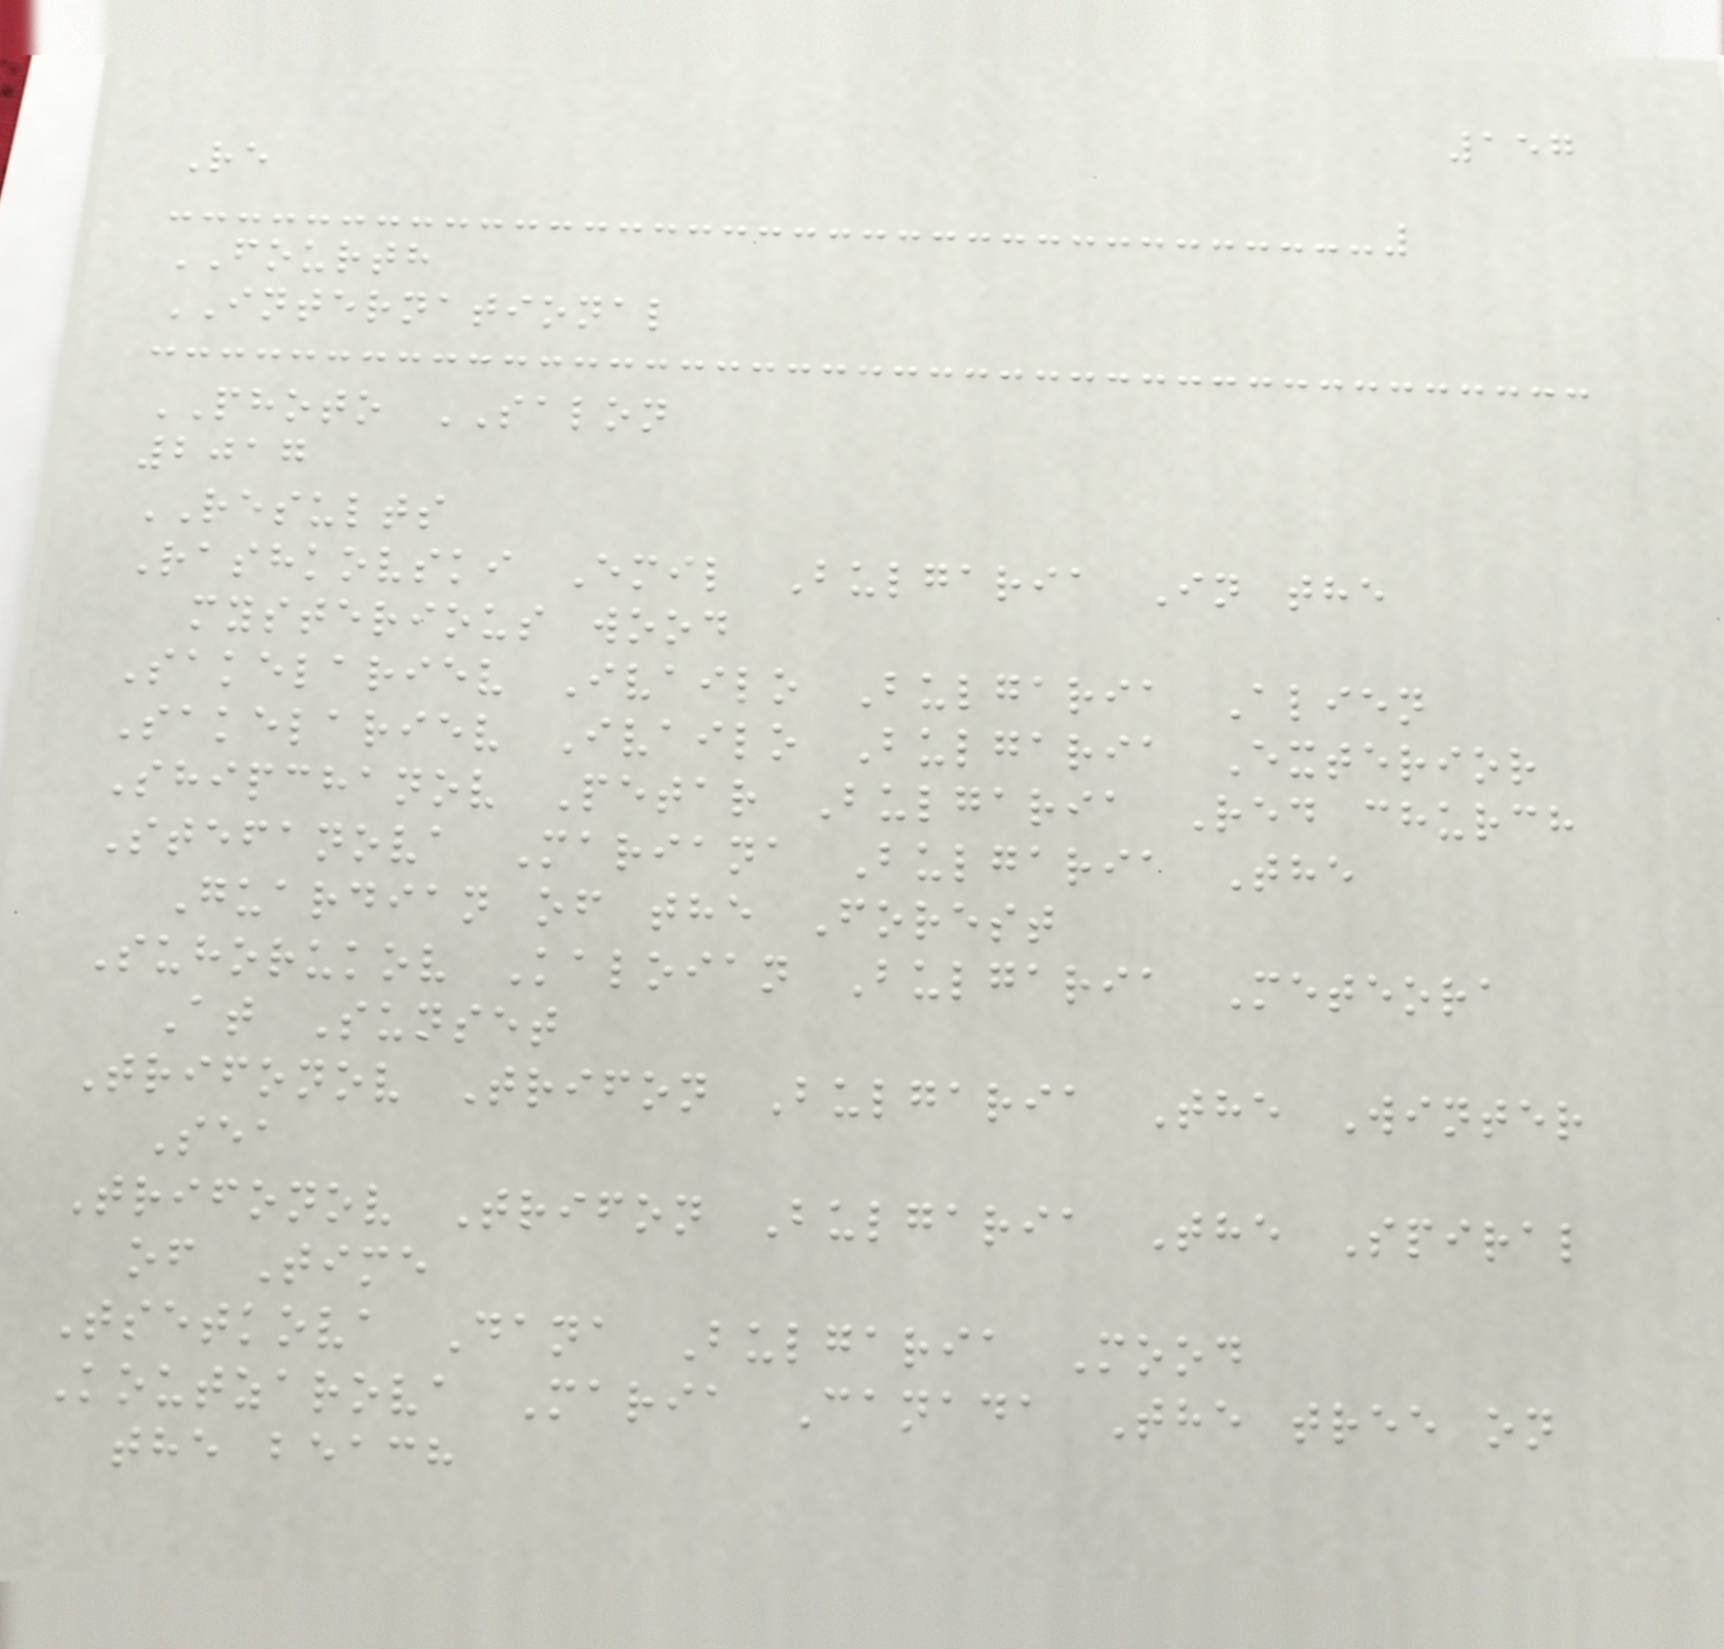157
Re
FOURTH
INTERNATIONAL
PHOTO SALON
2017
RESULTS
Rashkovski Emil Bulgaria In the
mysterious wood
Sakelariev Ivailo Bulgaria Alien
Sakelariev Ivailo Bulgaria Exterior
Shipchanov Petar Bulgaria Red church
Stefanova Mariana Bulgaria The
Guardian of the Forest
Suhorukov Kaloian Bulgaria Meteora
At Sunset
Trifonov Trifon Bulgaria The Winter
Sea
Trifonov Trifon Bulgaria The Spiral
of Time
Tsetkova Dana Bulgaria Mood
Koutzarova Maria Canada The tree on
the beach
